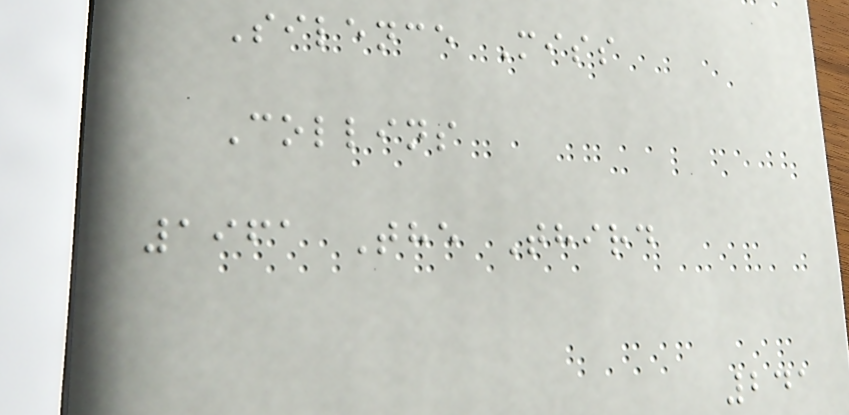Silence Miss
Collins
1961 The Third
241
